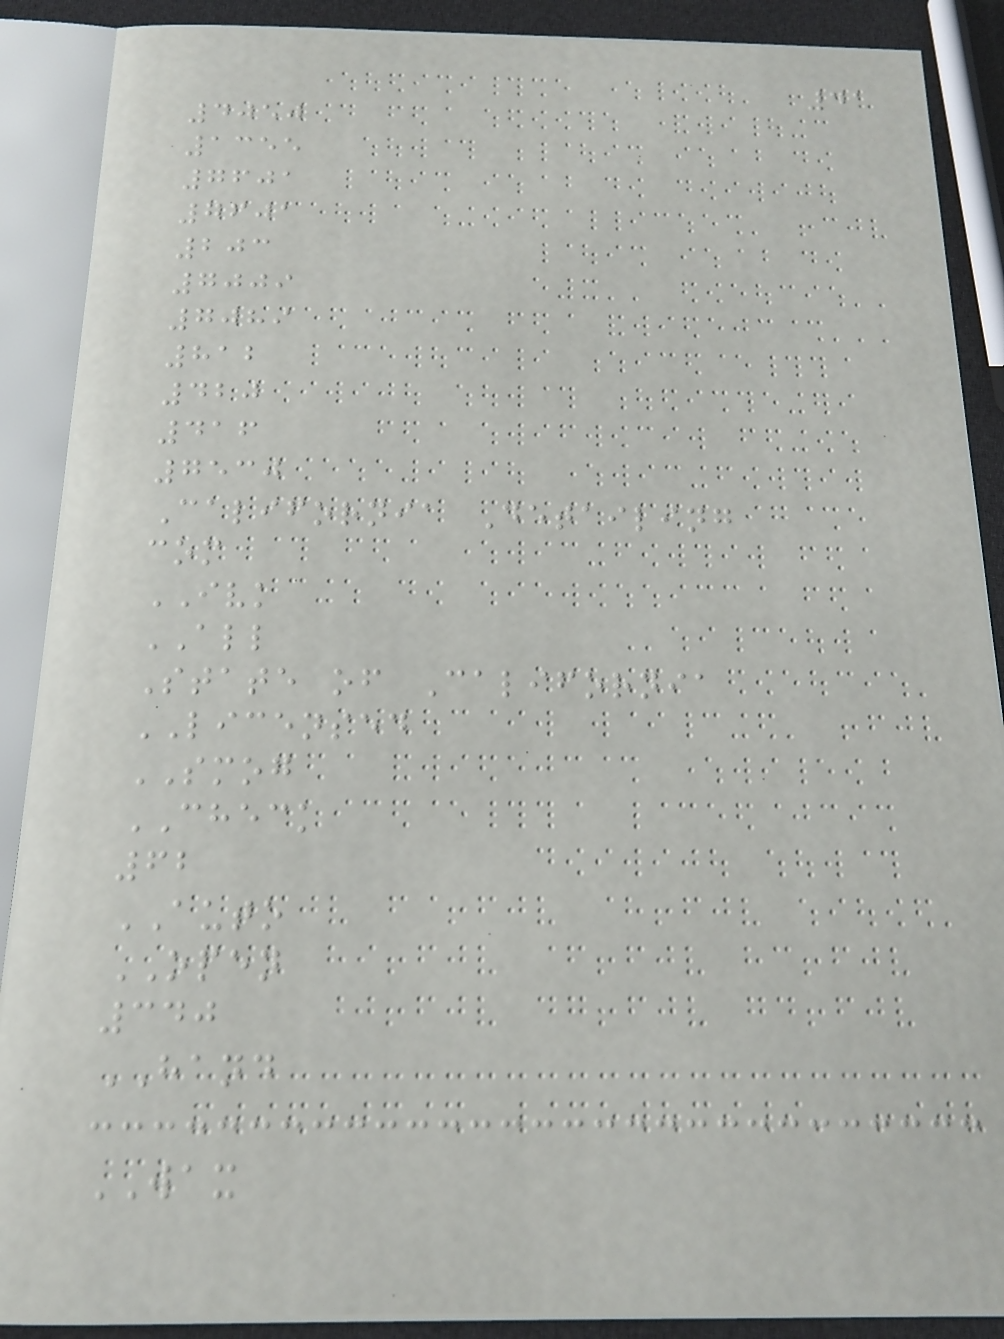41
4050
1355
7601
7601
203
7009
7089
812
420
416
7530
California Detailing
com
IVK
ALL
State of California
LICENSED
SMOG
CHECK
62
AUTO
OPEN
340
HAND
WAX
